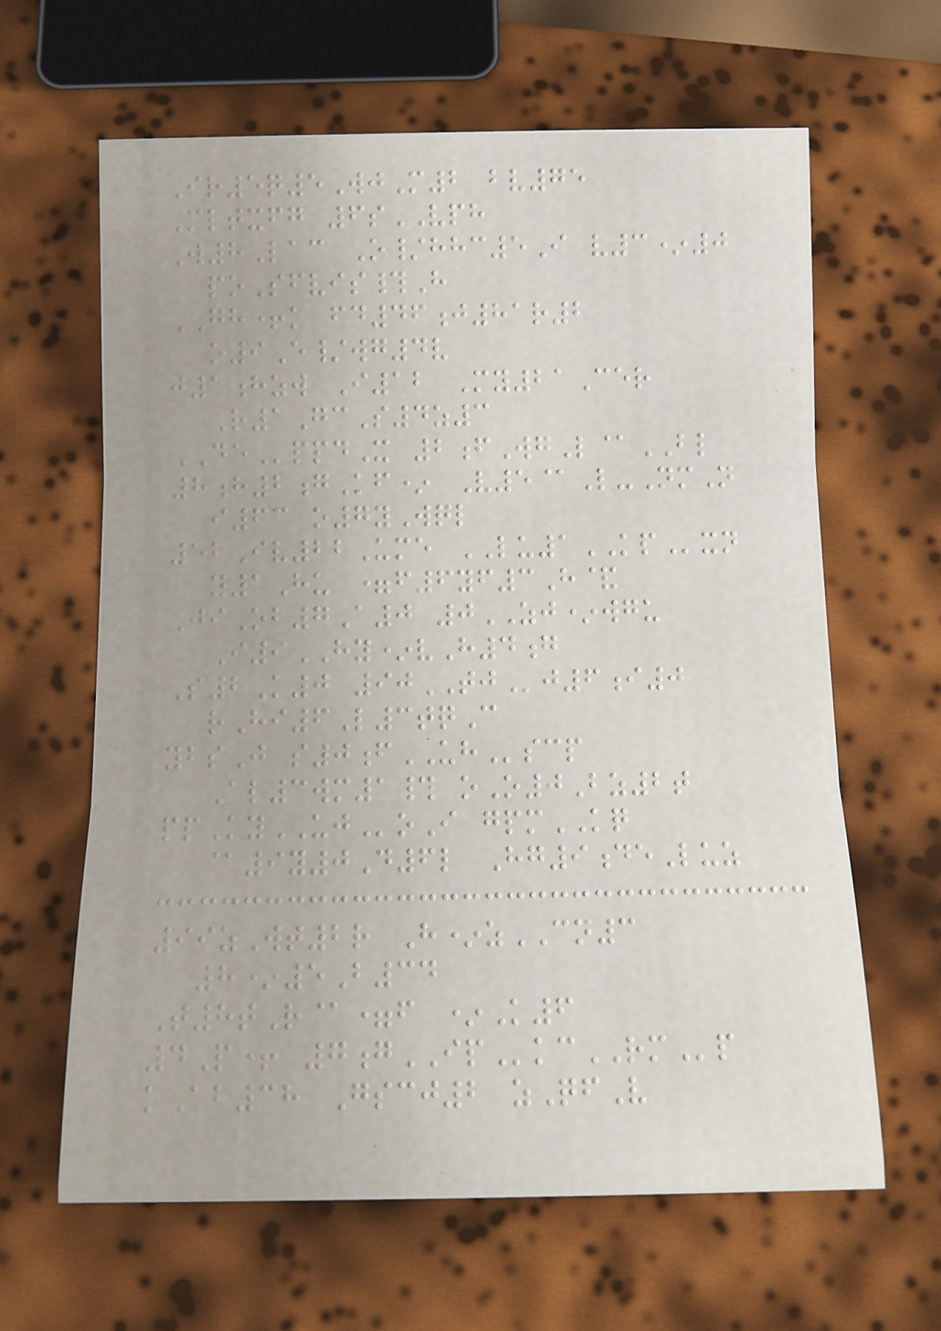Ir5q5WjM2 bv75
Mltxfg 6sVPH
W8Lac O/hhc5I v3*0
poSfvis#H
GH+k fd46j81r2
o9E/wg4v
j1hzw I12 My21Cer
R1GcS4z3
DEppdX 2fWgL@BL
8h2gKf* V5@L-NmN
i63 o7yWql
52Iv22Ume LU1KPxn
y1Hu =f6yf3H&
JiOb7A0 0ZJ*wgu
I9HY*vH4g
S2K0 90TJj6i0
rHi6L3tqC
ybsJ s0fUHscp
Al3wm1# oO0Bz2t
ppKyUJoI gpmKQ
@9y0D6l Hg9deLuz
99zWt2r H*zCN3
8*5B34
T8tR@=f *K6
4P+ 7gIPkcRMp
kAb38 Gscj2 zQfV
